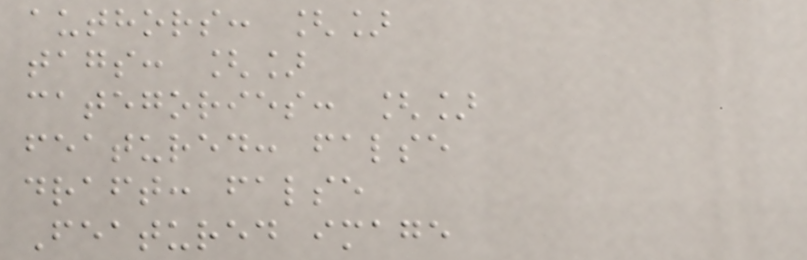authors: []
tags: []
categories: []
featured: false
draft: false
Featured image
